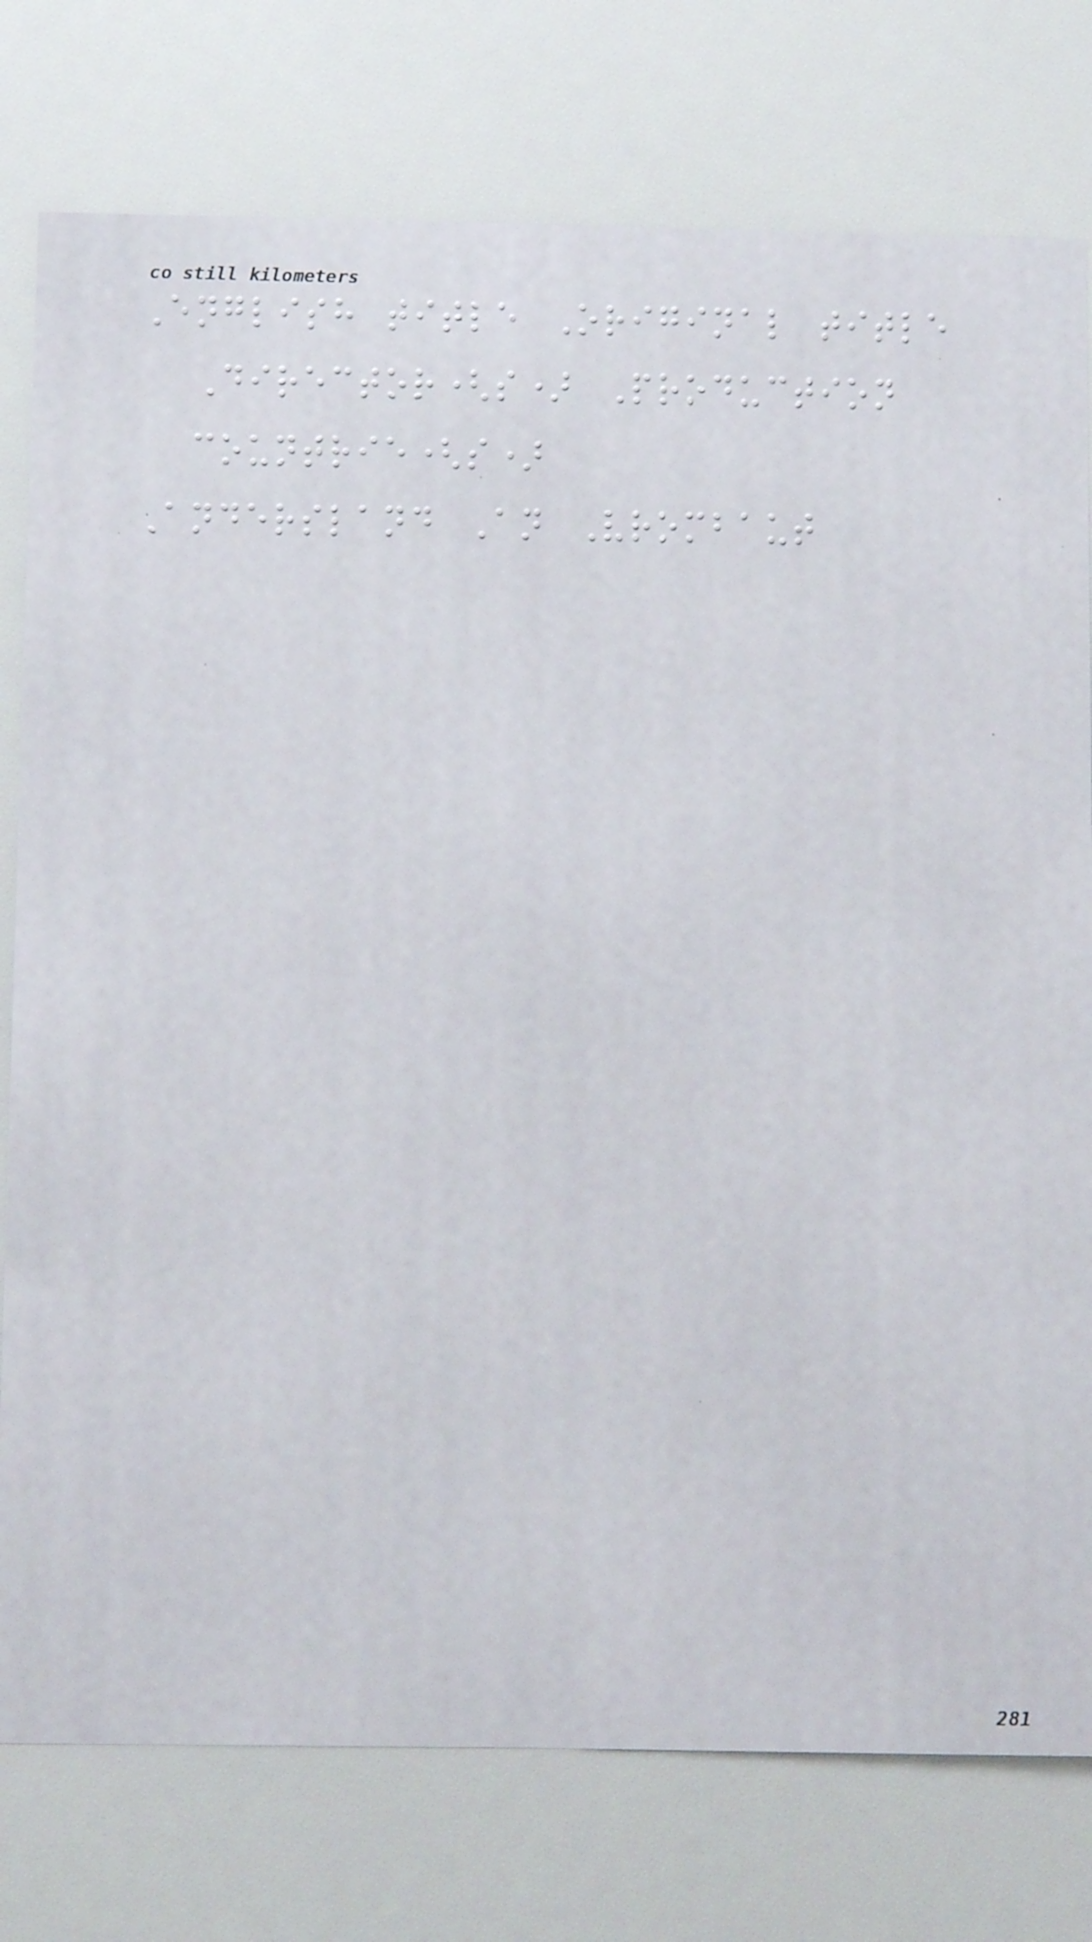English title Original title
Director(s) Production
countrie(s)
Andersland An Vrombaut
